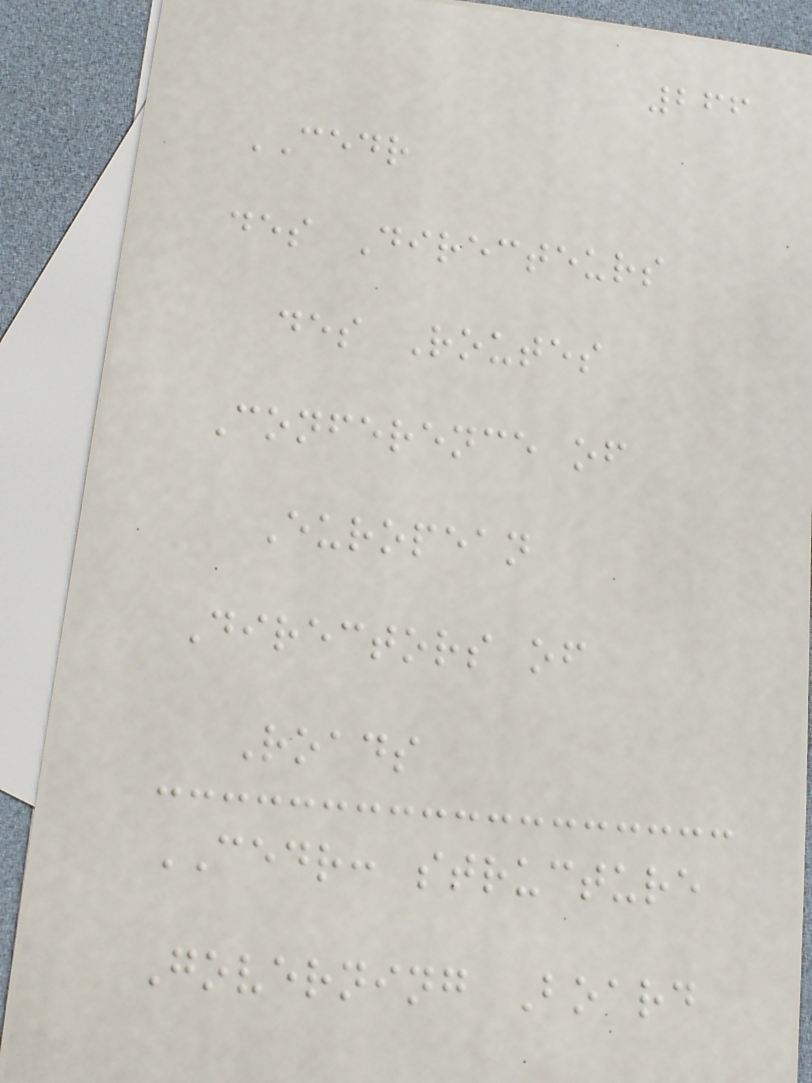266
CEDR
des Directeurs
des Routes
Conference of
European
Directors of
Roads
CEDR: structure
Governing Board
